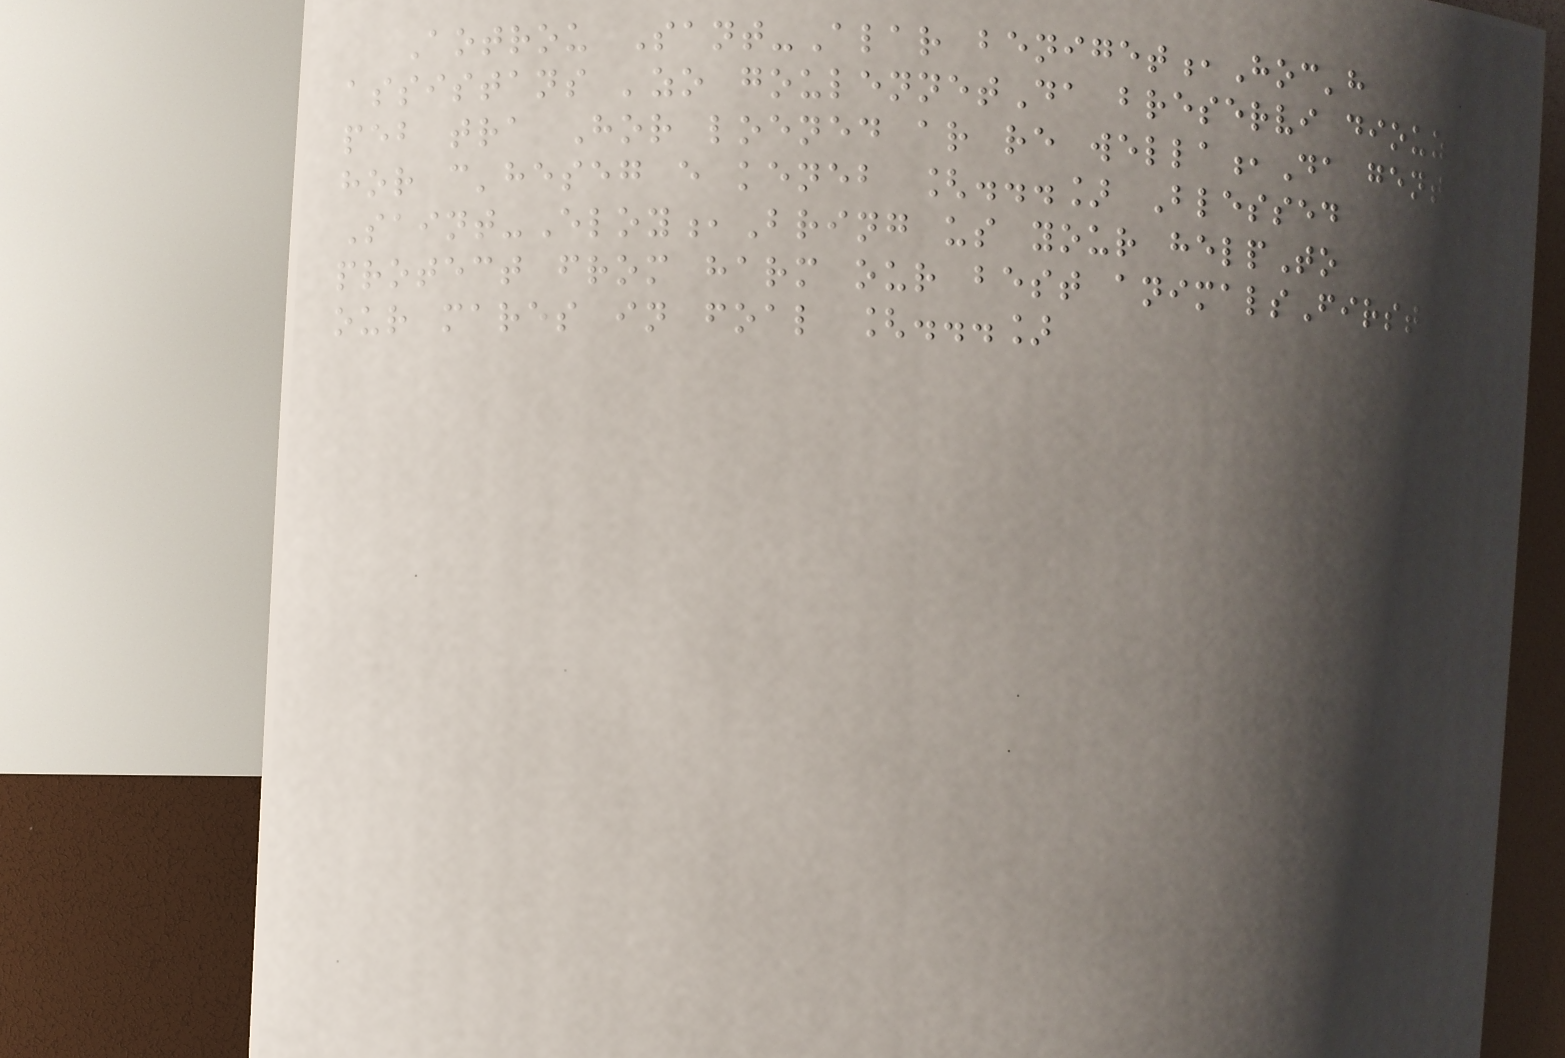Aotrou Sant-Alar beniget,Hoc'h
assistans 'zo goulennetDa breservi diouzh
peb tra Hor loened ar re wella,Da genta
hor c'heseg e keneb [...] Blessed
Saint-Eloy,Bring us your helpTo
protect from harm our best animalsFirst
our mares in foal [...]
